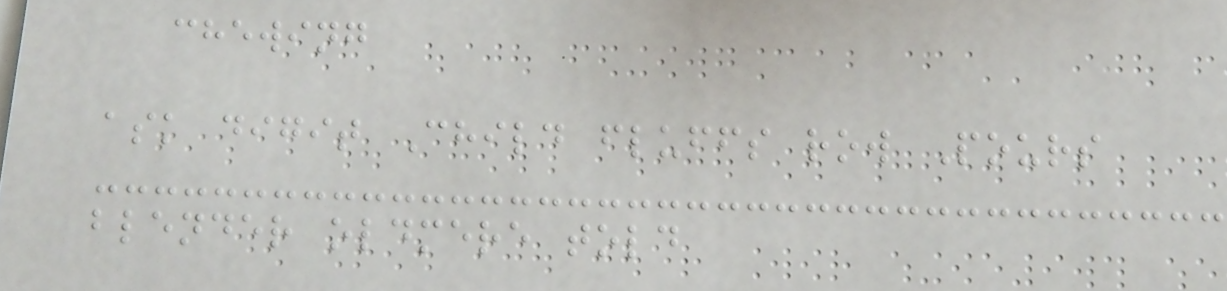chewing
ask digit Child fluffs row Pours
blender oldmere told
